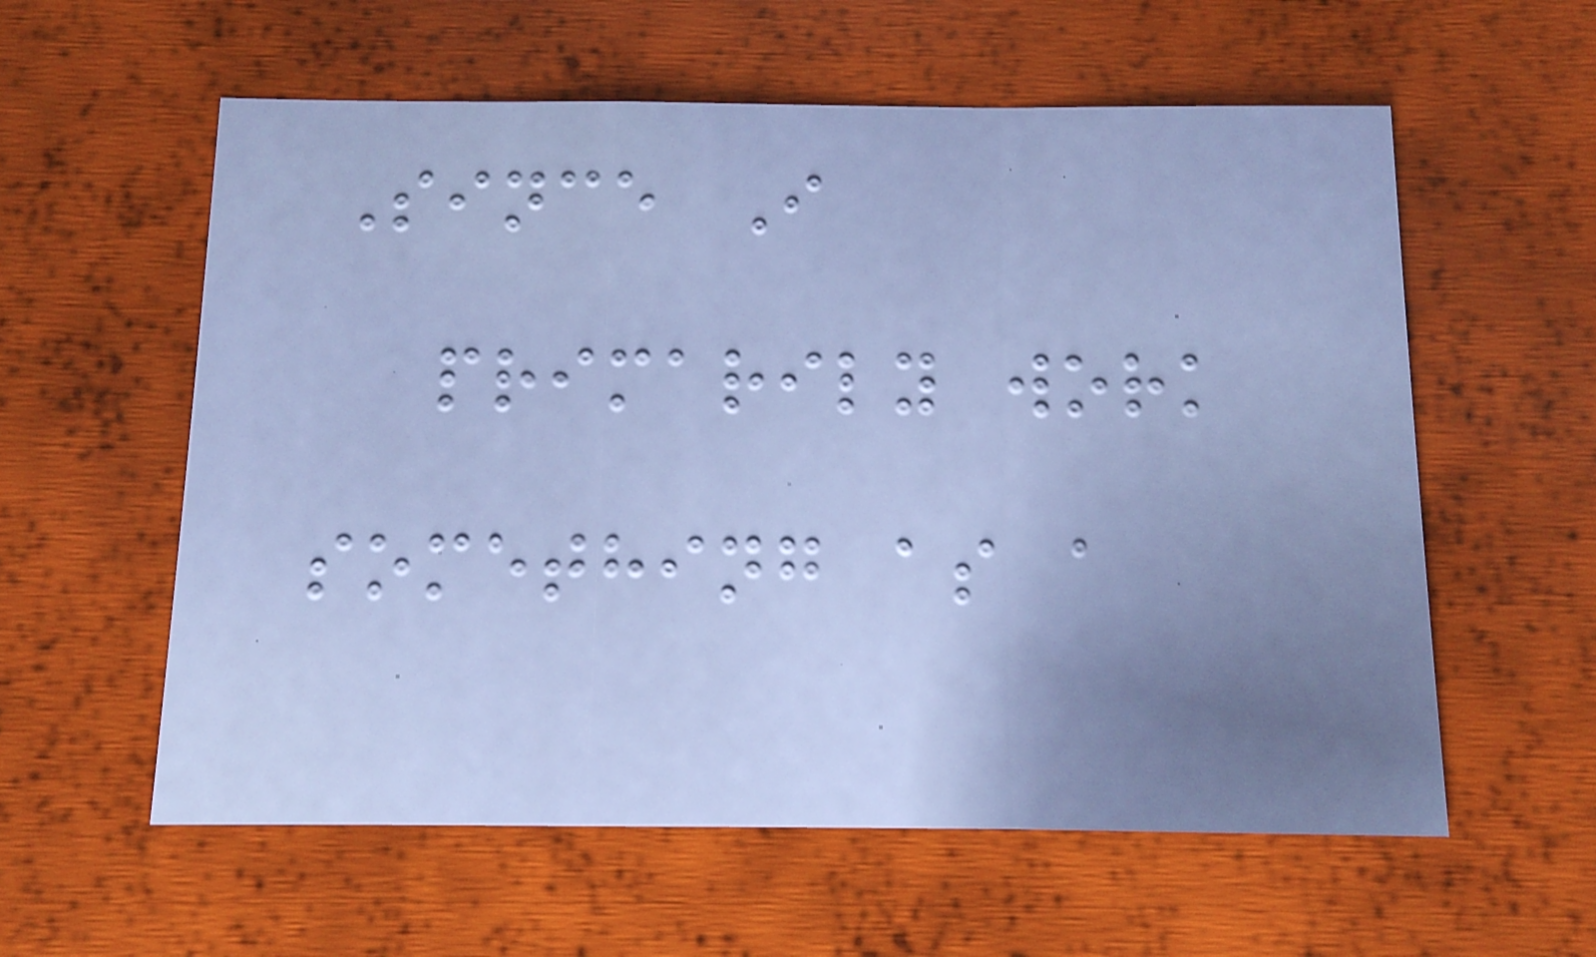Since I
primarily work
something as a
